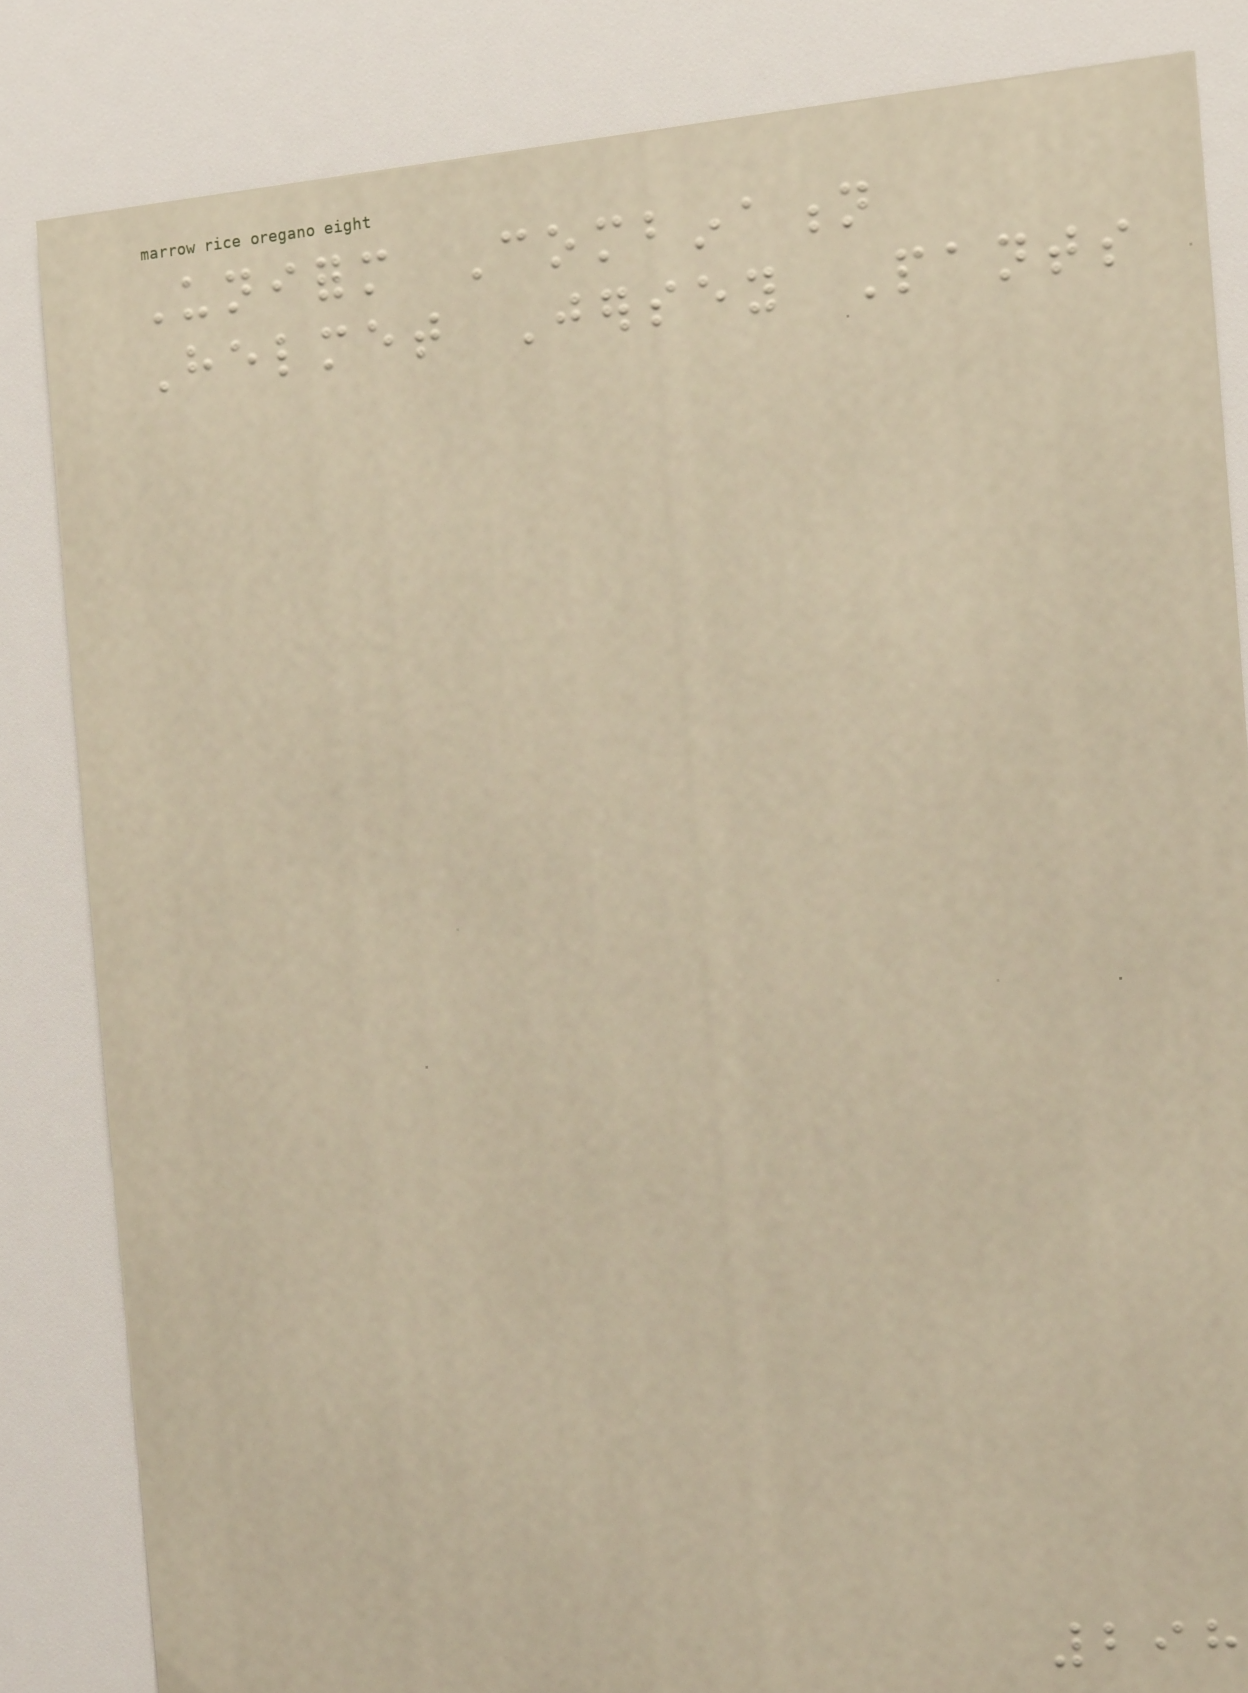Uniform Combination
Helmet Jersey Pants
298
